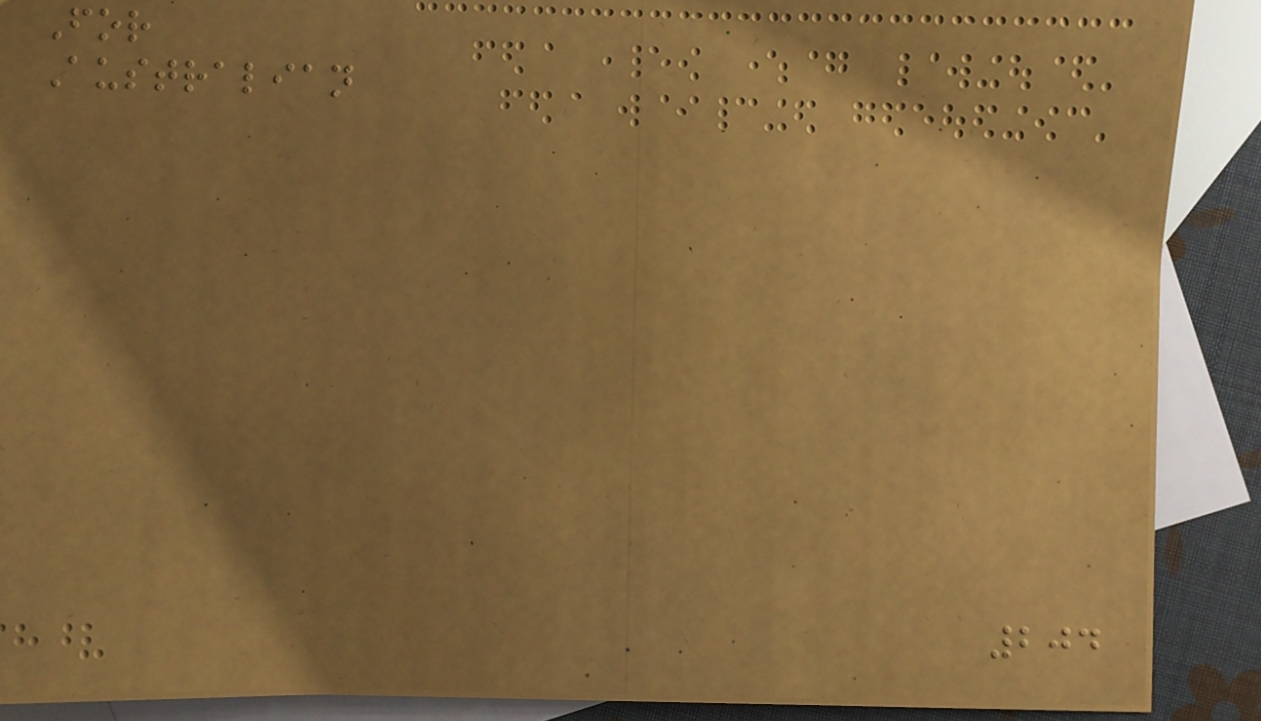For
Australian
204
